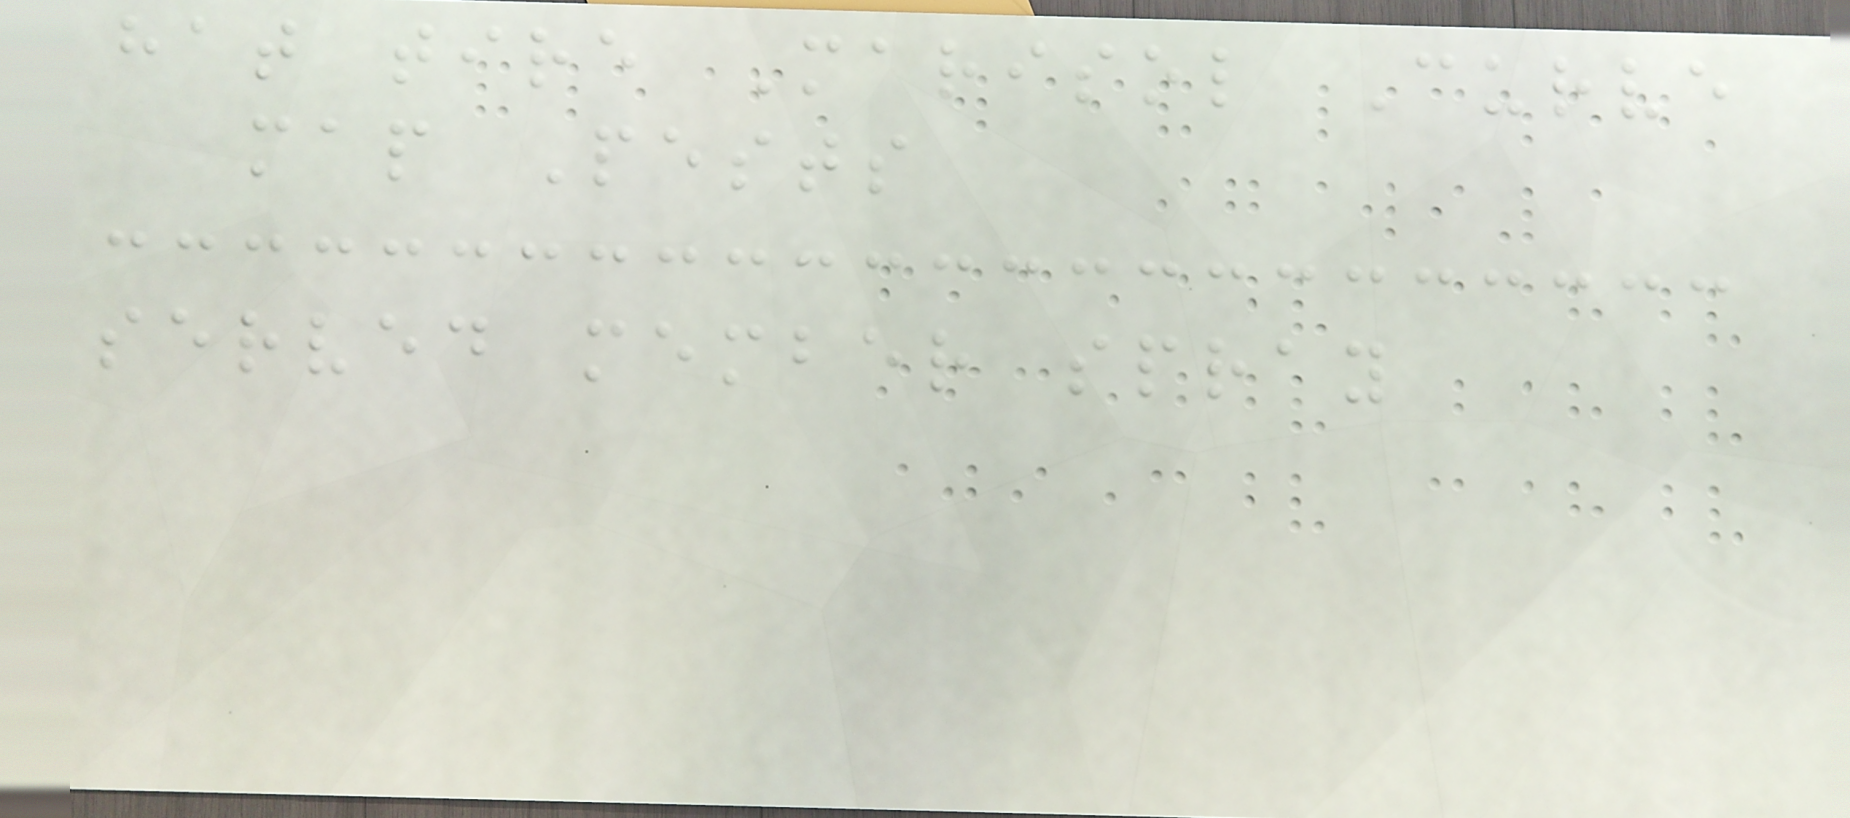hat tire Marisol Curve
map Pests
served member spray
